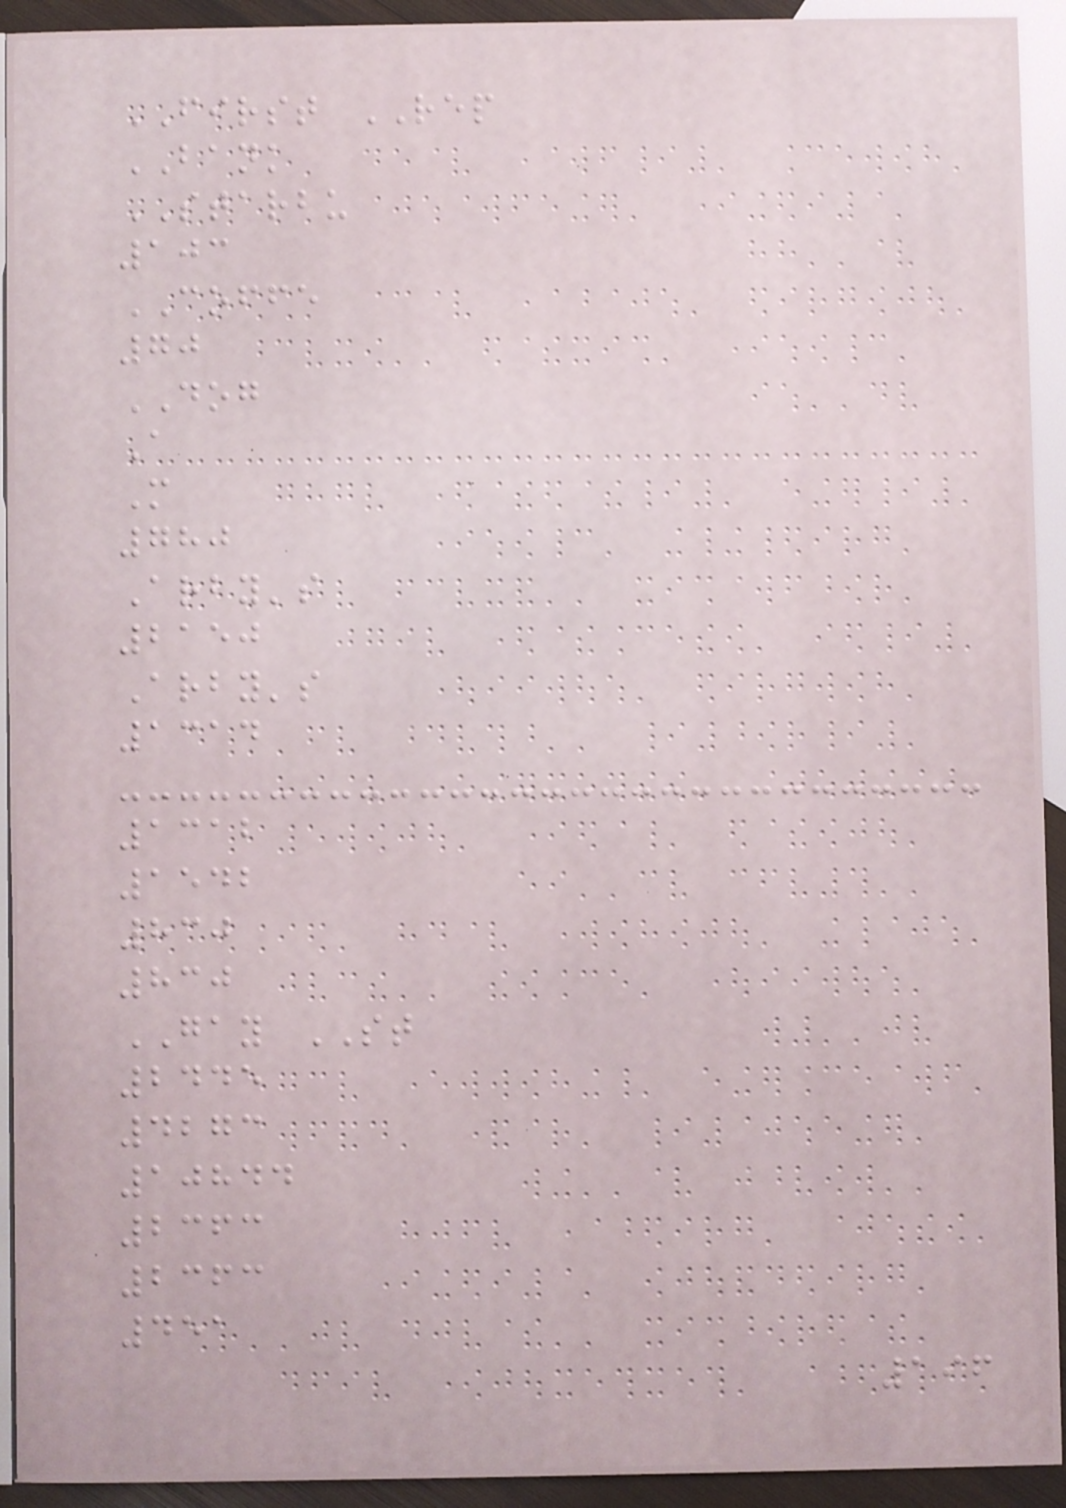FIRST REP
BANK
STARBU
103
COFFE
70
DOG
A
M
780
Arby's
2150
Arby's
1314
1312
1542
830
830
GAY ST
2445
4273
10844
2363
2363
451
196
